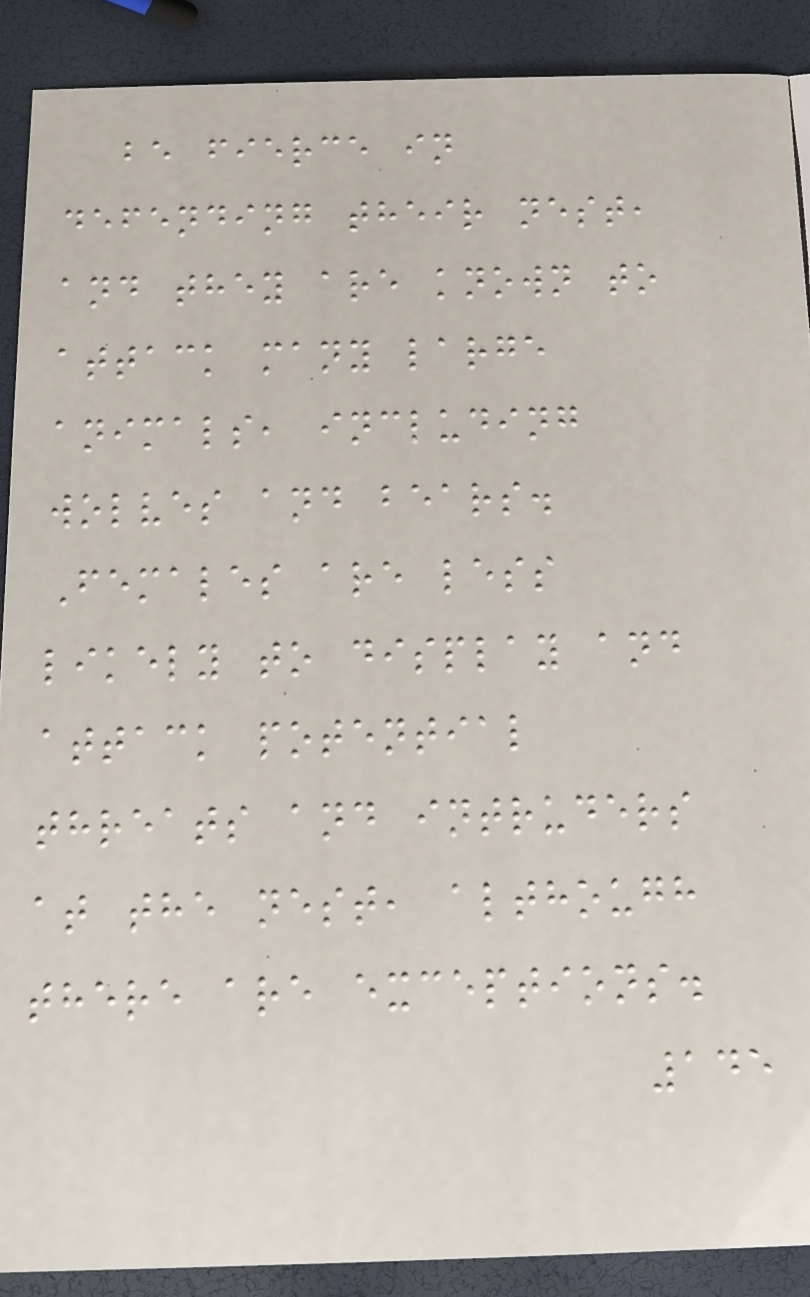be fierce in
defending their nest,
and they are known to
attack many large
animals, including
wolves and bears.
Females are less
likely to display and
attack potential
threats and intruders
at the nest, although
there are exceptions.
145
